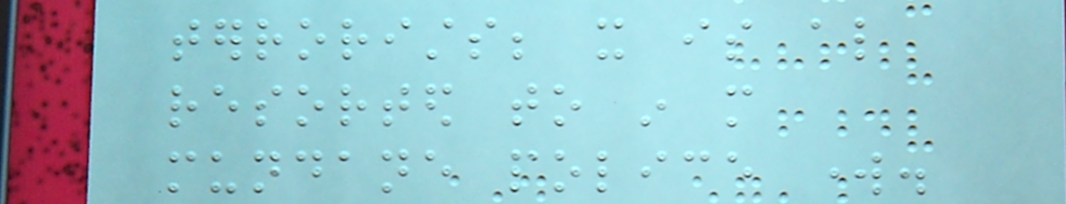terrorists; it is also
resorted to in more
mundane police work.
